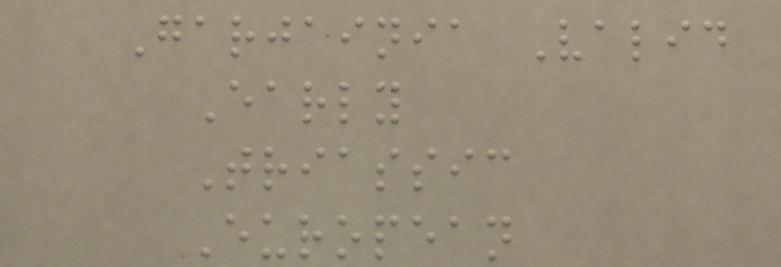Garjainia Valid
Early
Triassic
European
